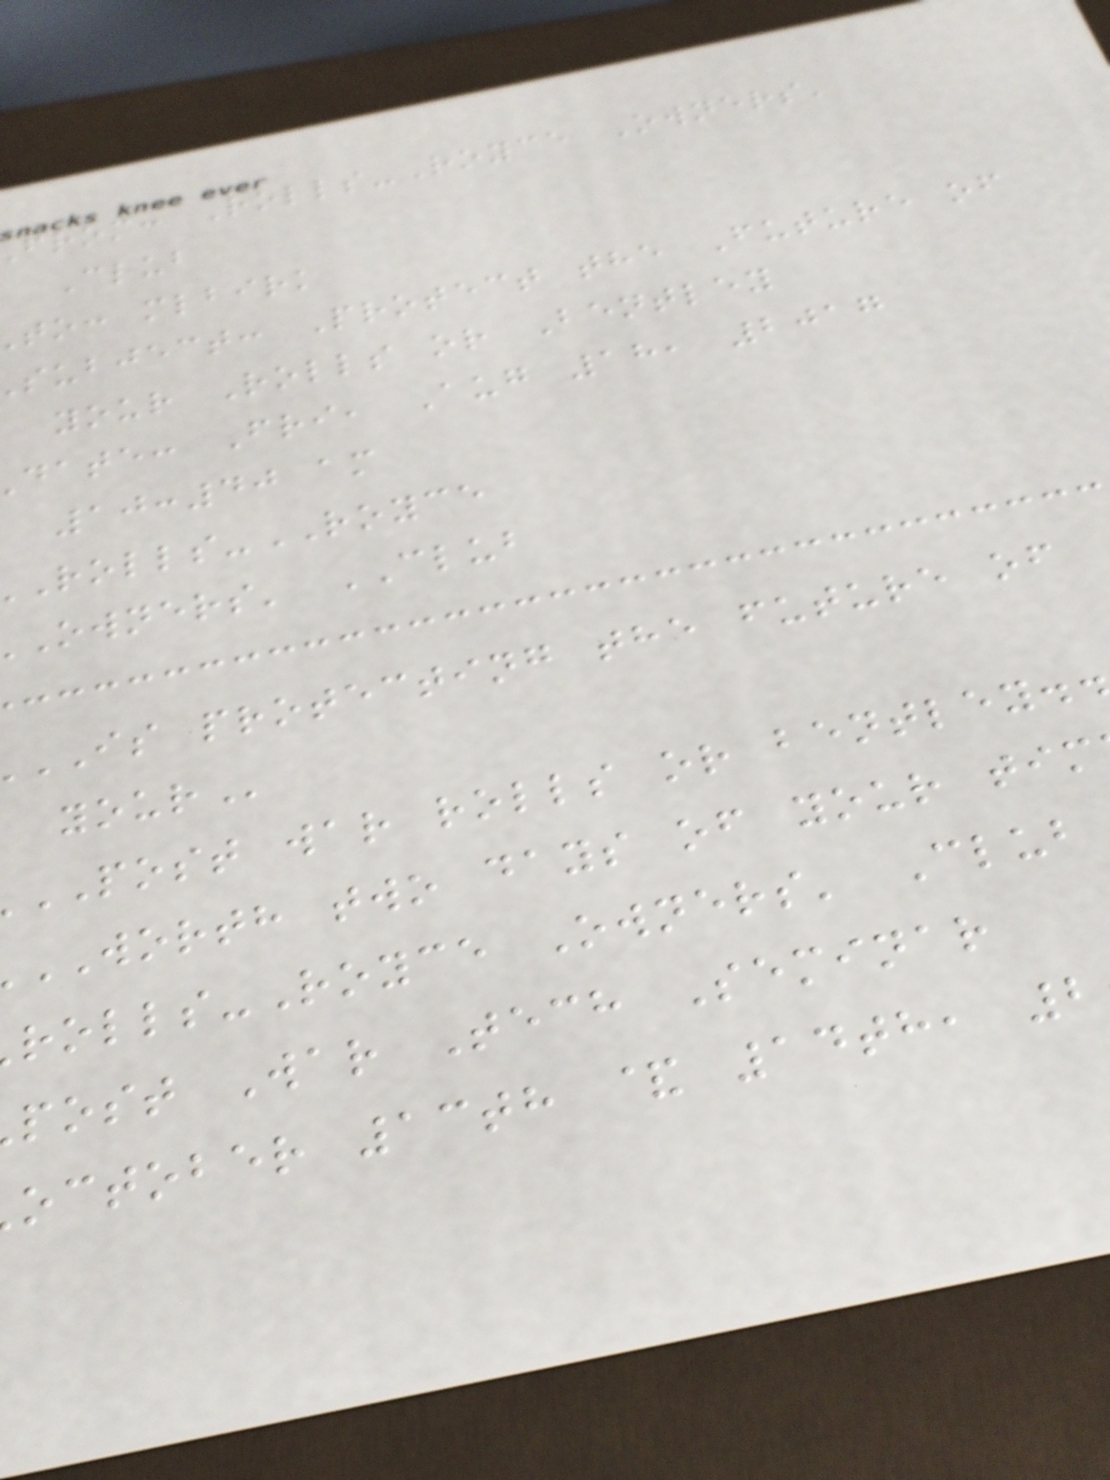from: Rolls-Royce Owners'
Club
to: mlbirk
subject: Protect the Future of
your Rolls or Bentley
date: Fri, Aug 18, 2017
10:40 am
-ROYCE
owners' CLUB
IS protecting the future of
POST war rolls or
WORTH two days of your
olls-Royce Owners' Club
post War Tech Seminar
october 13th & 14th, 2
